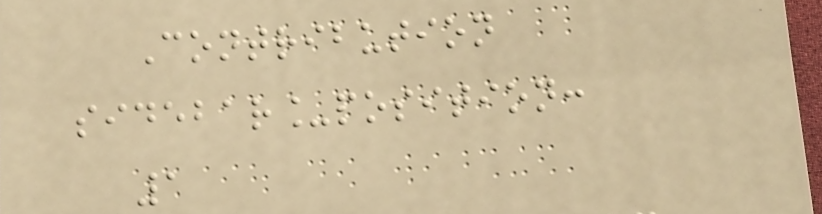Contribution
sidebar_position:
1
